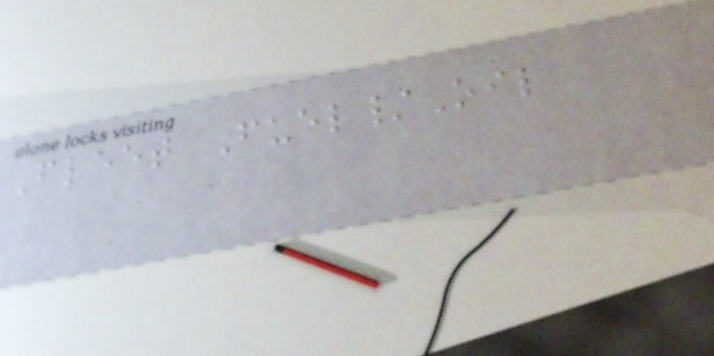Fleet Fuel/Oil
